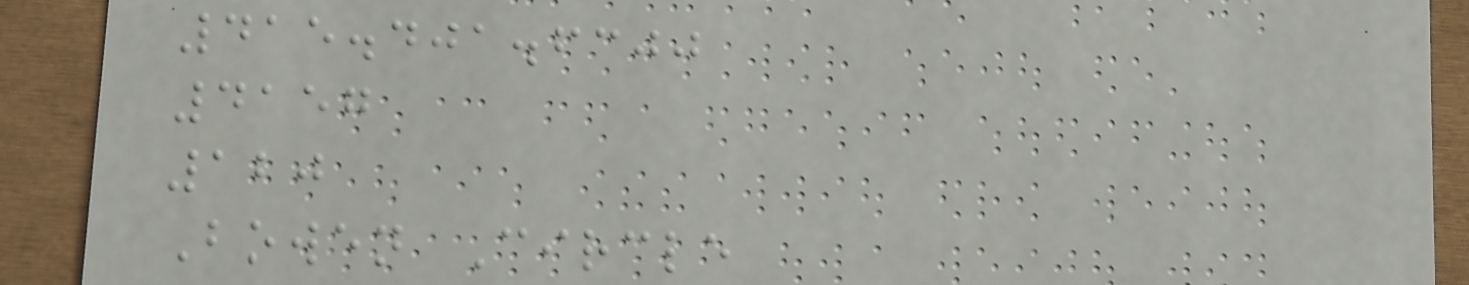415.401.6300
4157
120
Bowen Circle
